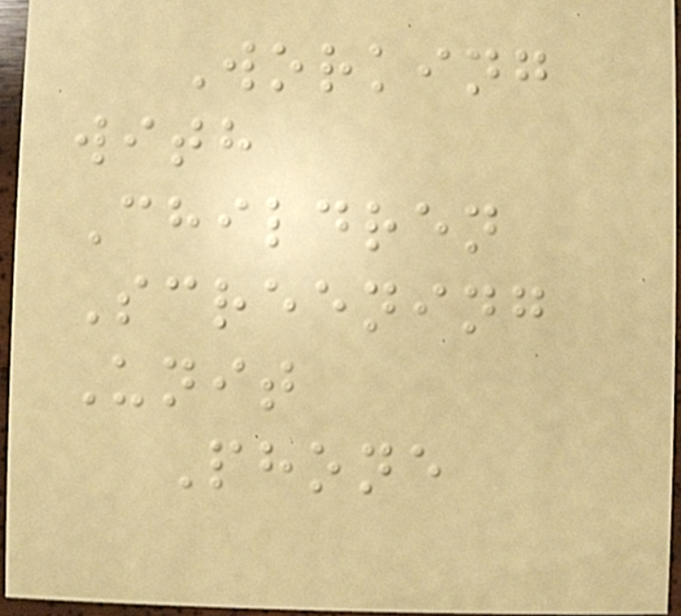Working
with
Children
Screening
Unit
Phone
